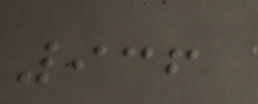936
